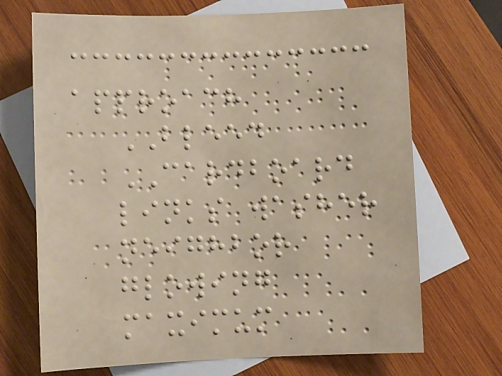approach
BLEED
CARDBOARD
links washer
neighbor
glowing
maximum
